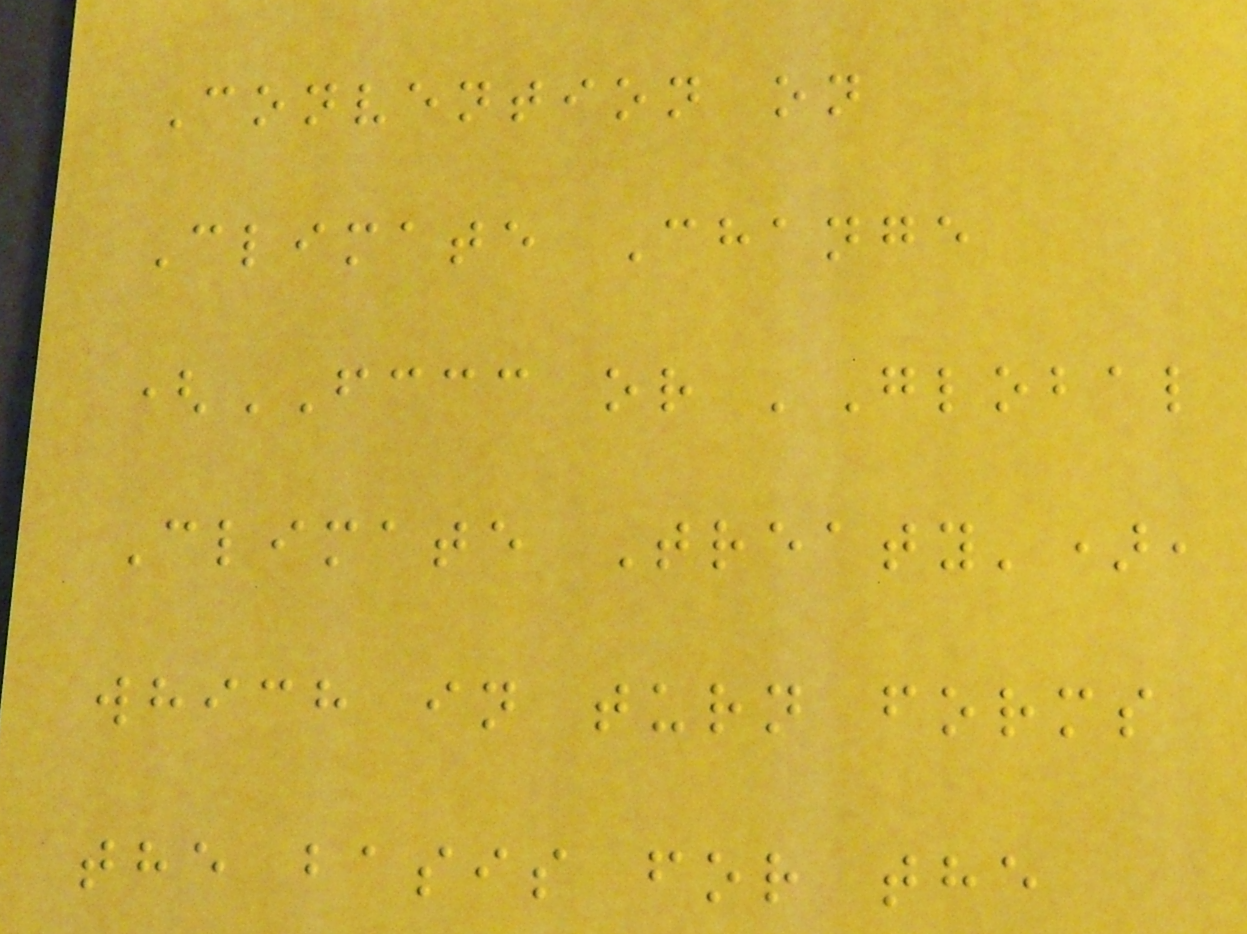Convention on
Climate Change
(FCCC or 'Global
Climate Treaty'),
which in turn forms
the basis for the
